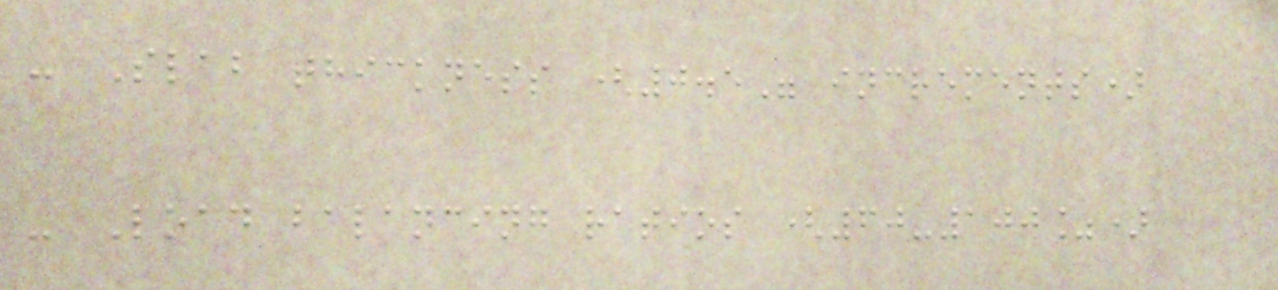- Slab thickness (0.5" increments)
- Load balancing ratios (60-100%)
